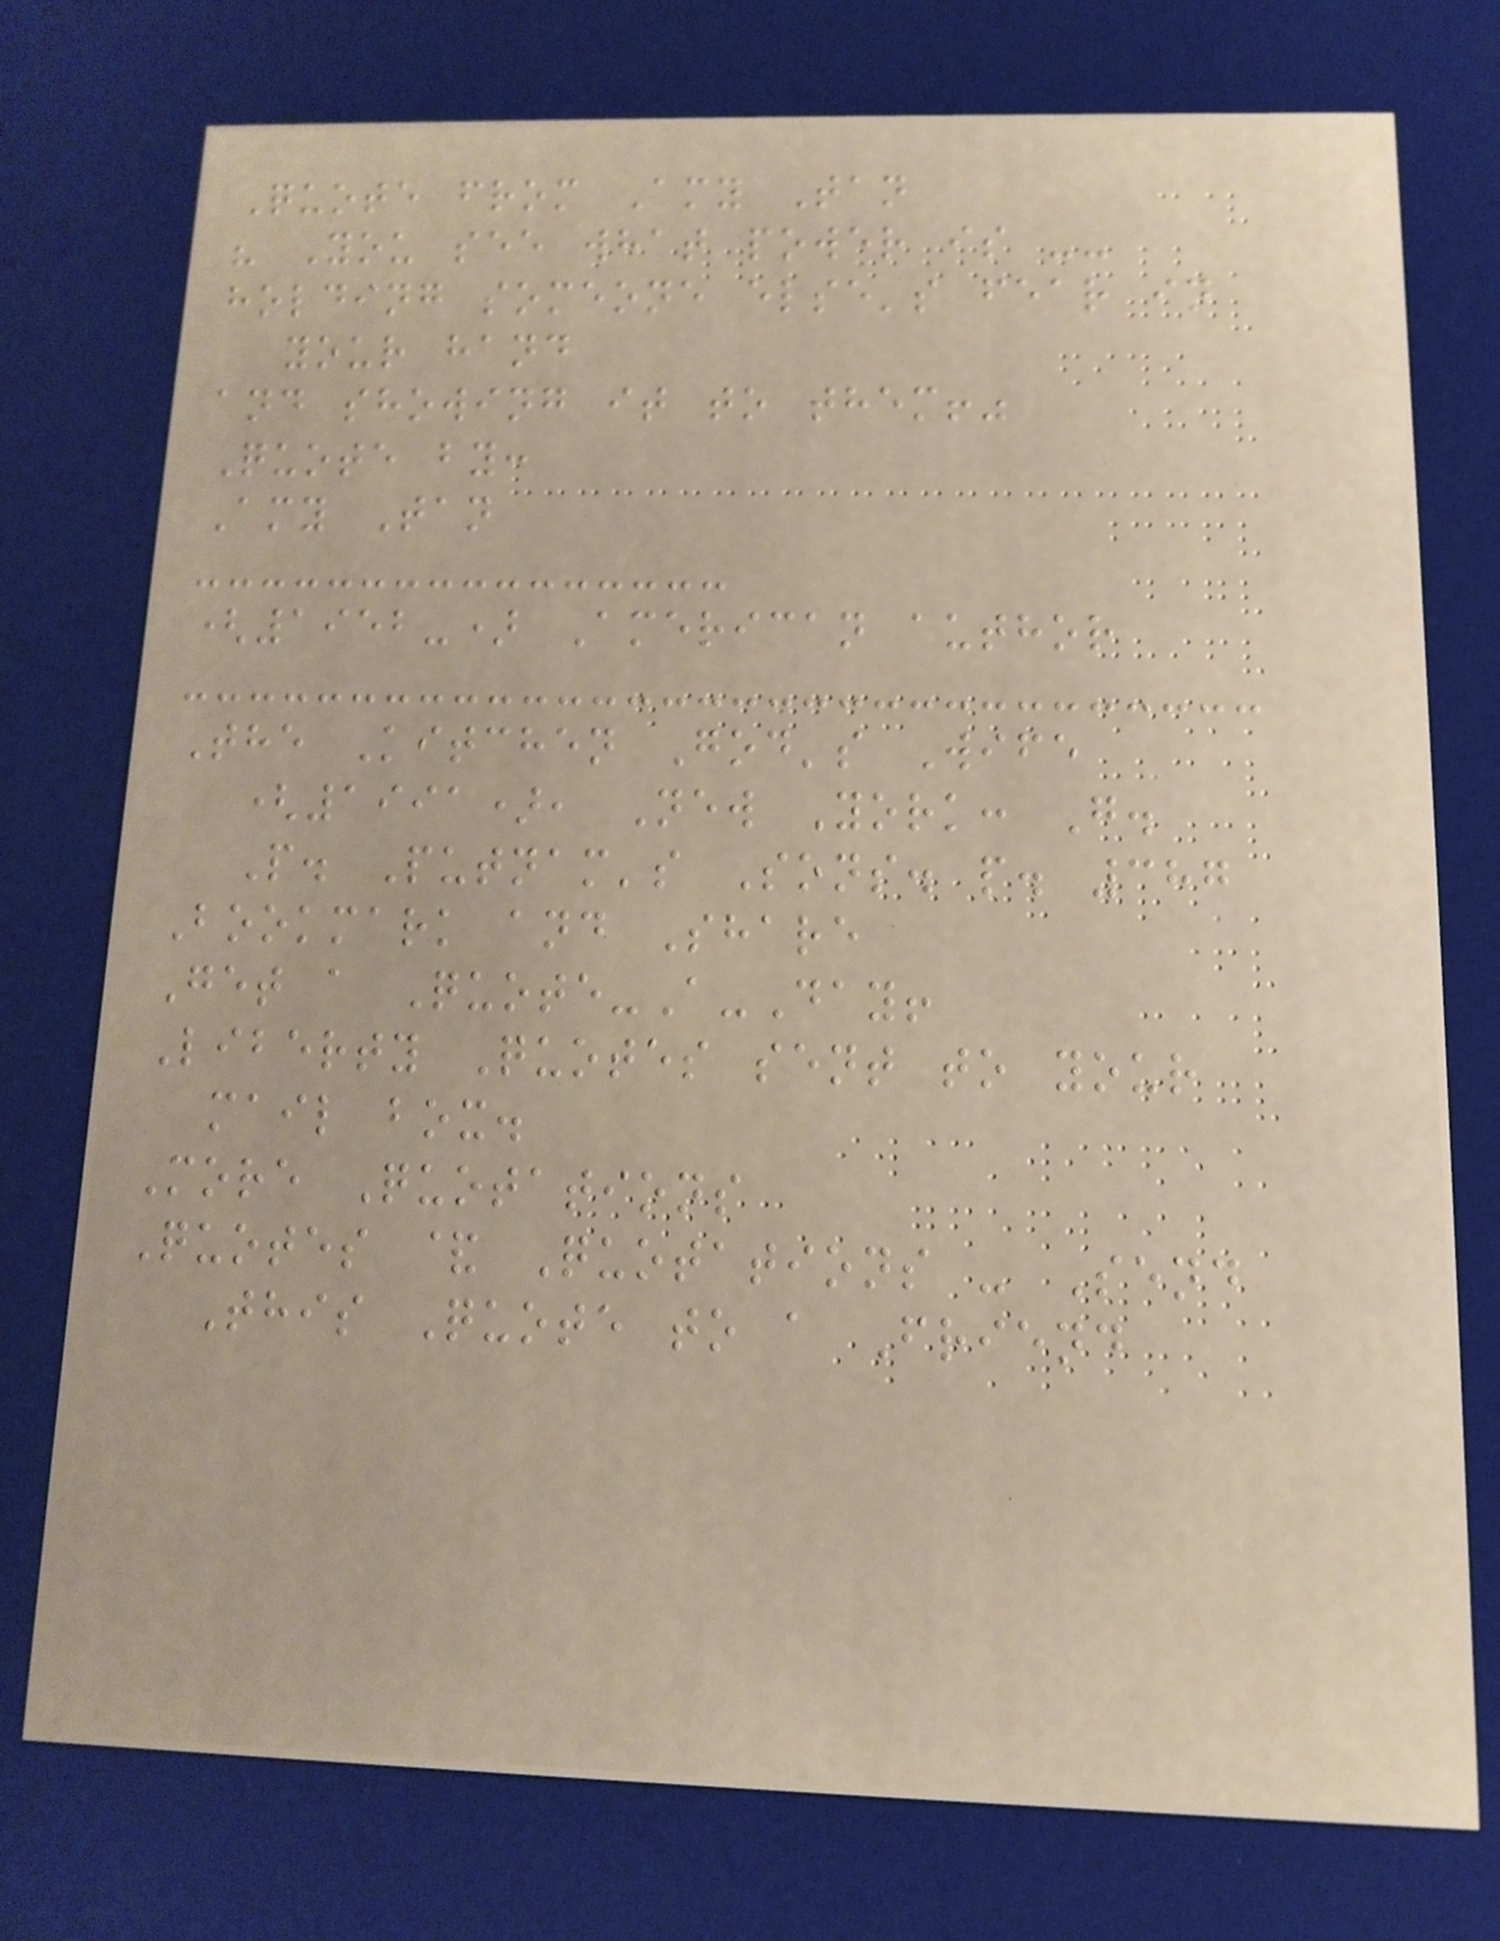Quote from Amy Tan
" You see what power is --
holding someone else's fear in
your hand
and showing it to them!"
Quote by:
Amy Tan
(1952-) American author
The Kitchen God's Wife
(1991), New York: G.
P. Putnam's Sons. p. 387
Bookmark and Share
Get a Quote-A-Day!
Liberty Quotes sent to your
mail box.
More Quotations
Quotes & Quotations - Send
This Quote to a Friend
